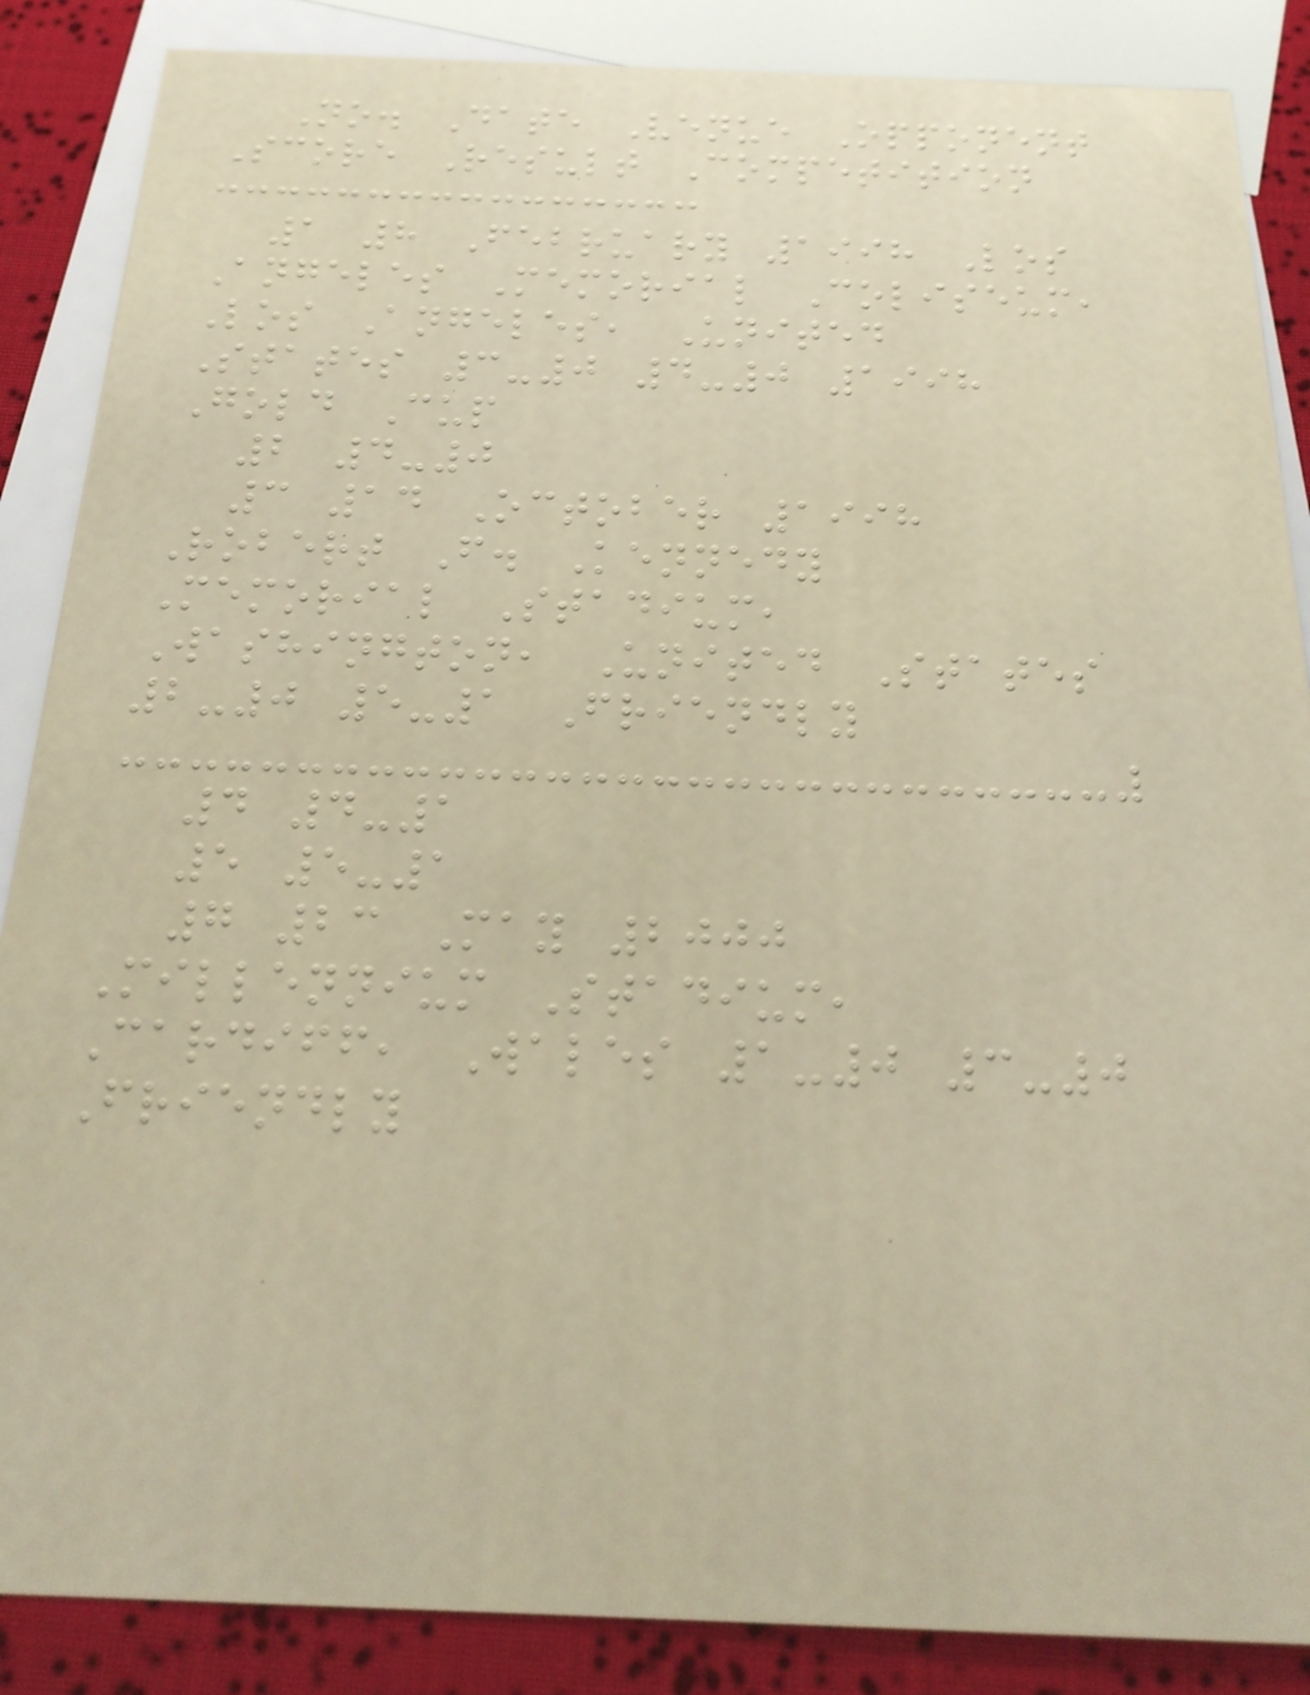No. Date Venue Opponent
Score Result Competition
1 8 February 1998 Los
Angeles Memorial Coliseum,
Los Angeles, United
States 3-0 4-0 1998
Gold Cup
2 4-0
3 14 October 1998
Robert F. Kennedy
Memorial Stadium,
Washington, United States
2-0 5-1 Friendly
4 4-1
5 5-1
7 23 May 2000
Millennium Stadium,
Cardiff, Wales 1-0 3-0
Friendly
